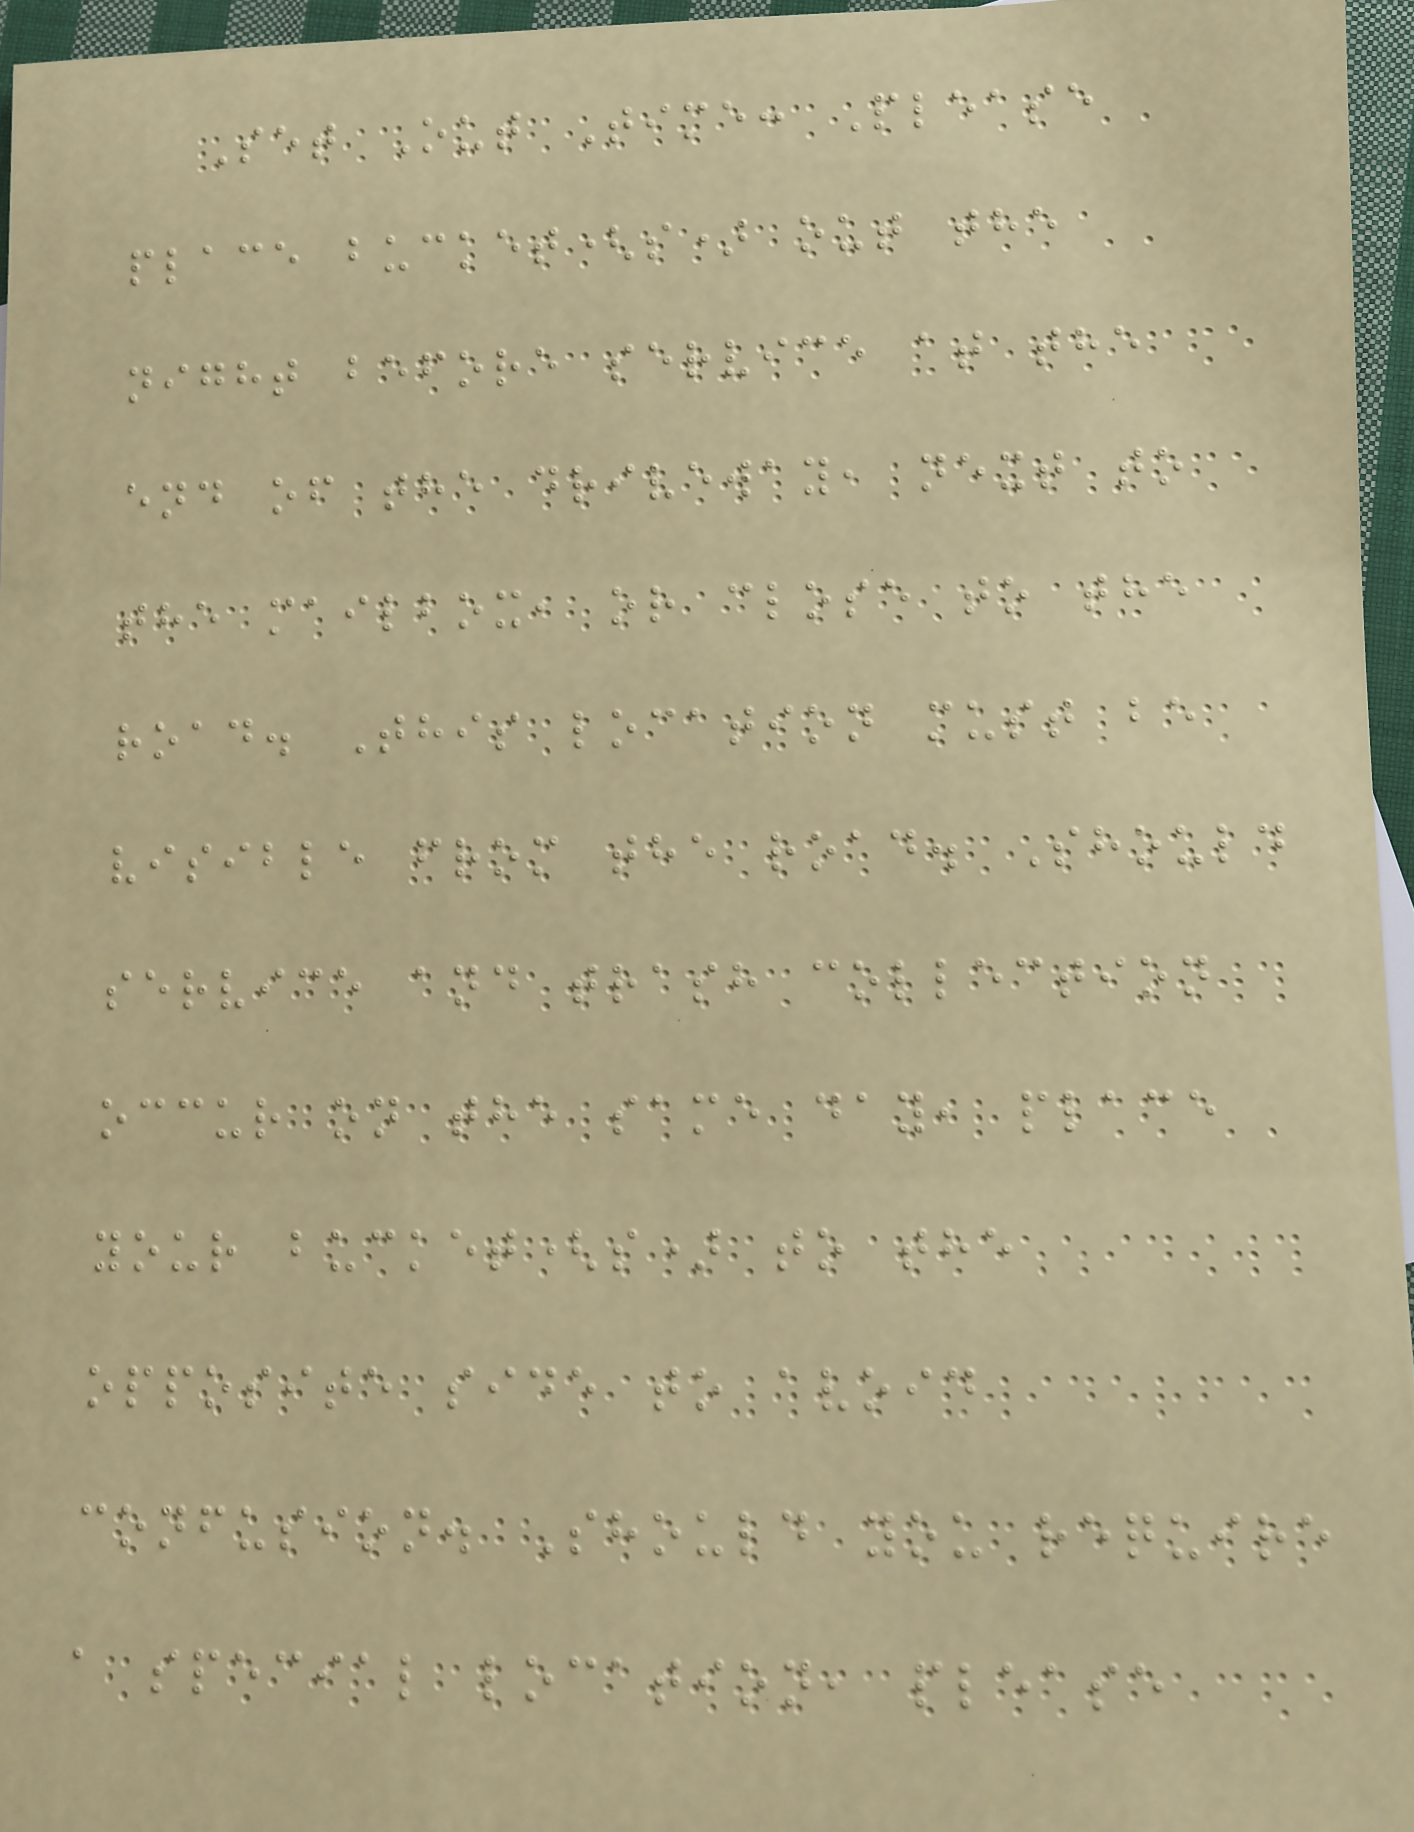Set Out Time: Please
place bucket(s) out the
night before service at the
end of the driveway, next to
the mailbox, or close to the
road. This location must be
visible from the road. Should
service and trash collection
occur on the same day, place
your bucket(s) to the
opposite side to avoid
confusion. Should you require
a special location, please
